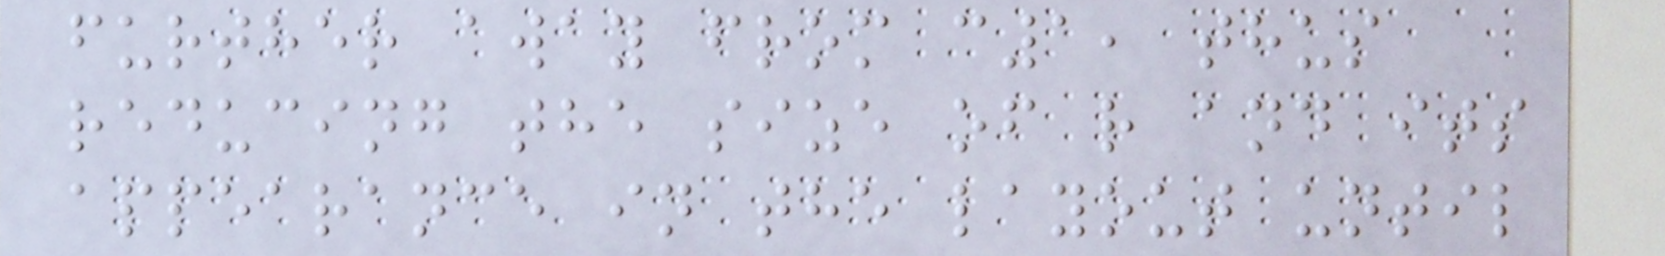further away from c1, thus
reducing the size of r and its
appearance in the layout until
